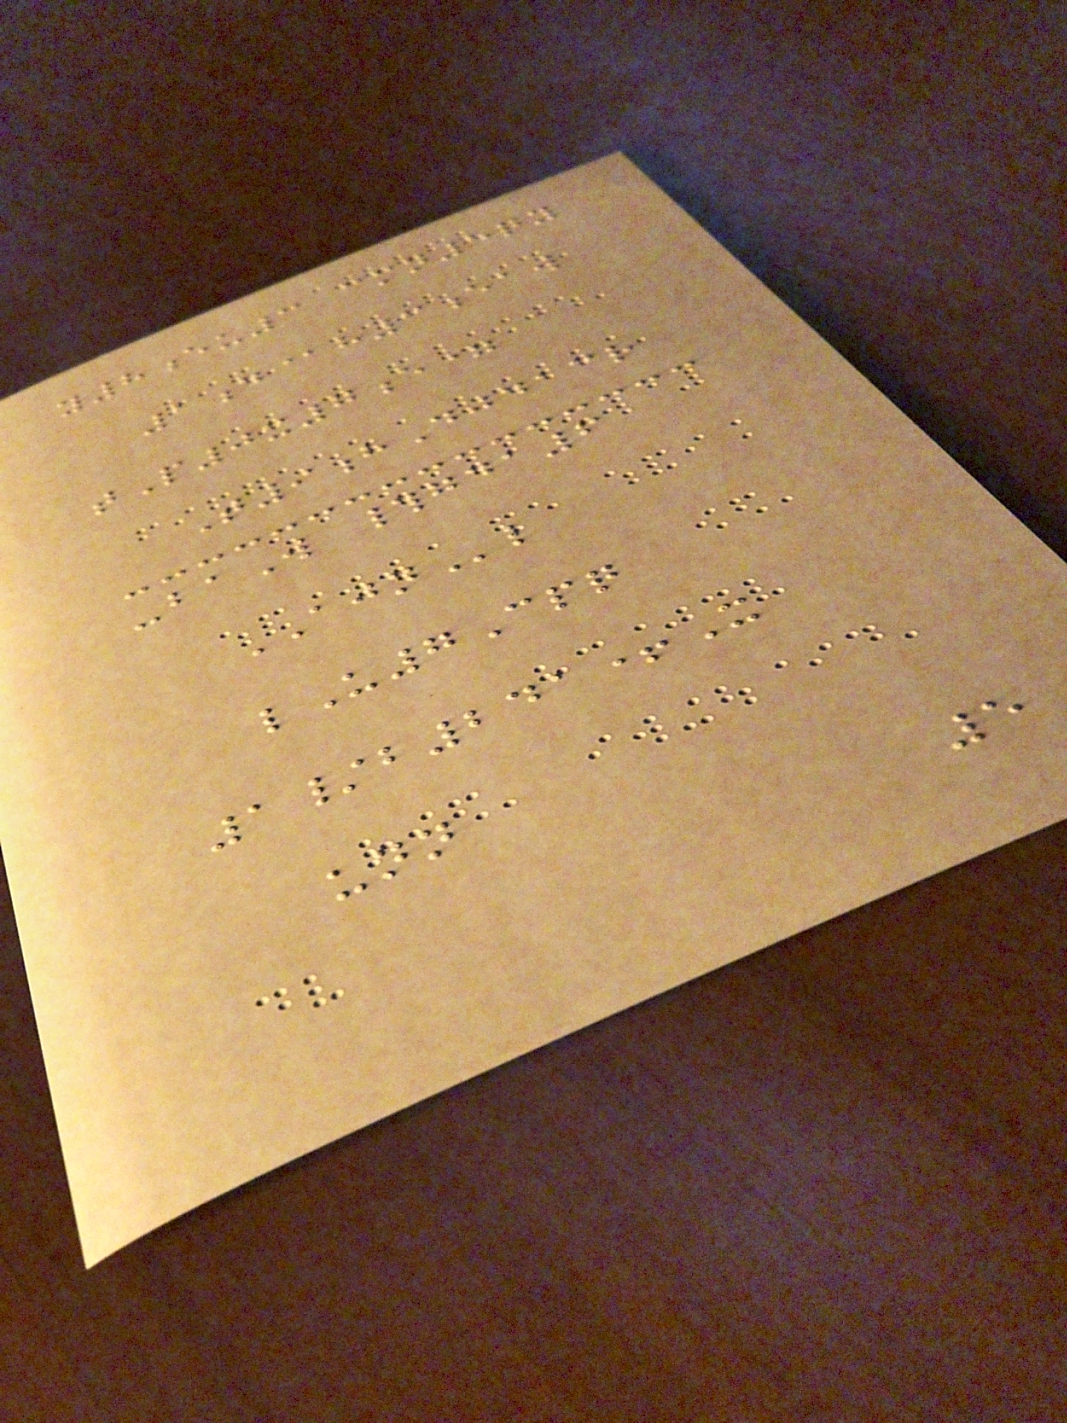y8eu3 cmn5qy
1d@h3eaw
tP0x7e=
T9hDjdacr
-baW #gda6
AJNl
lU7Cpq
1/b241+X
unn
5
